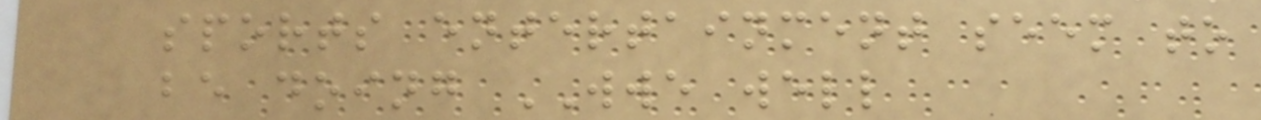sports entertainment seem to
be doing WWE well
